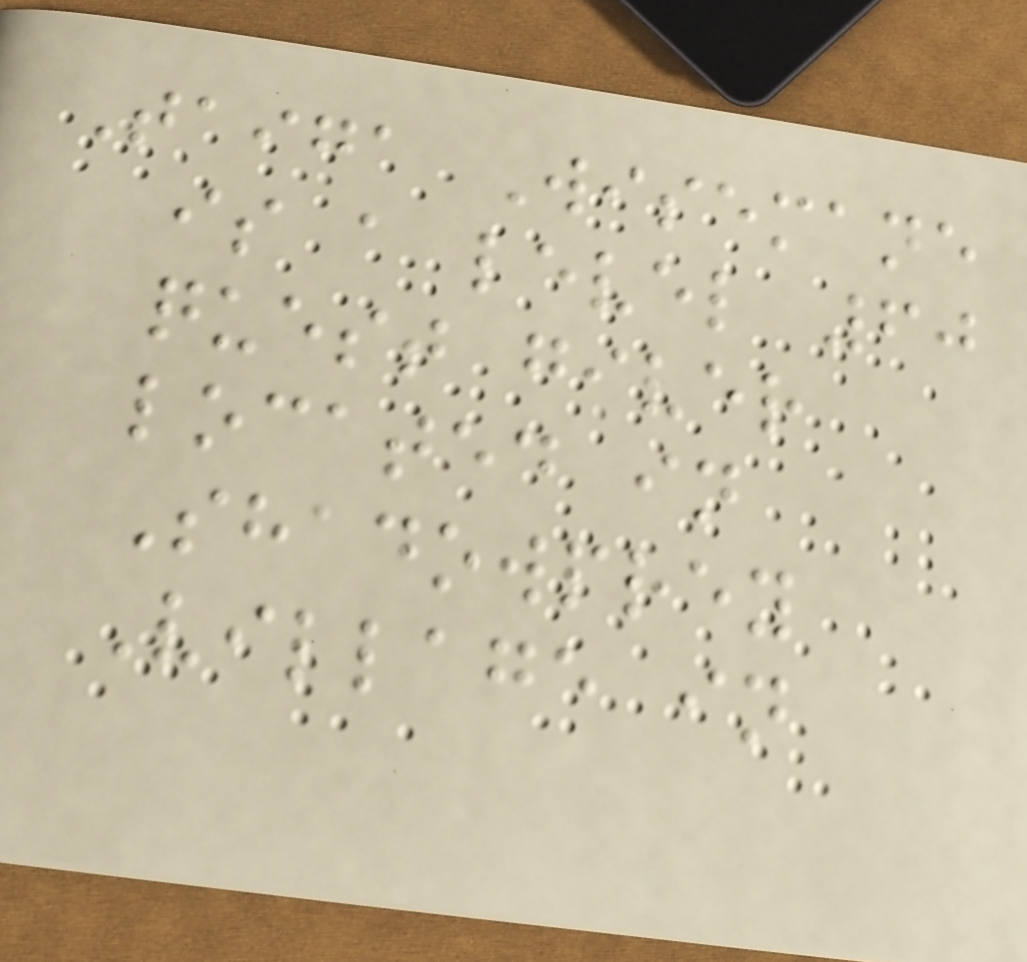Taiga Wisemane
is a level 60
quest giver
located in
Shadowprey
Village in
